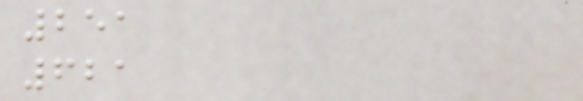251
621
